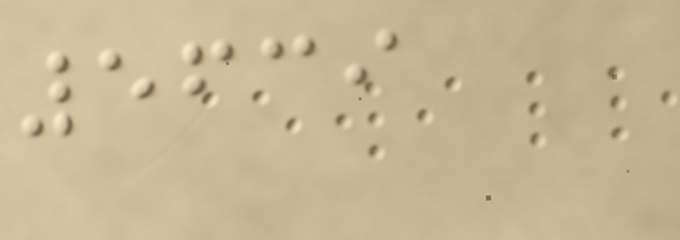5639
